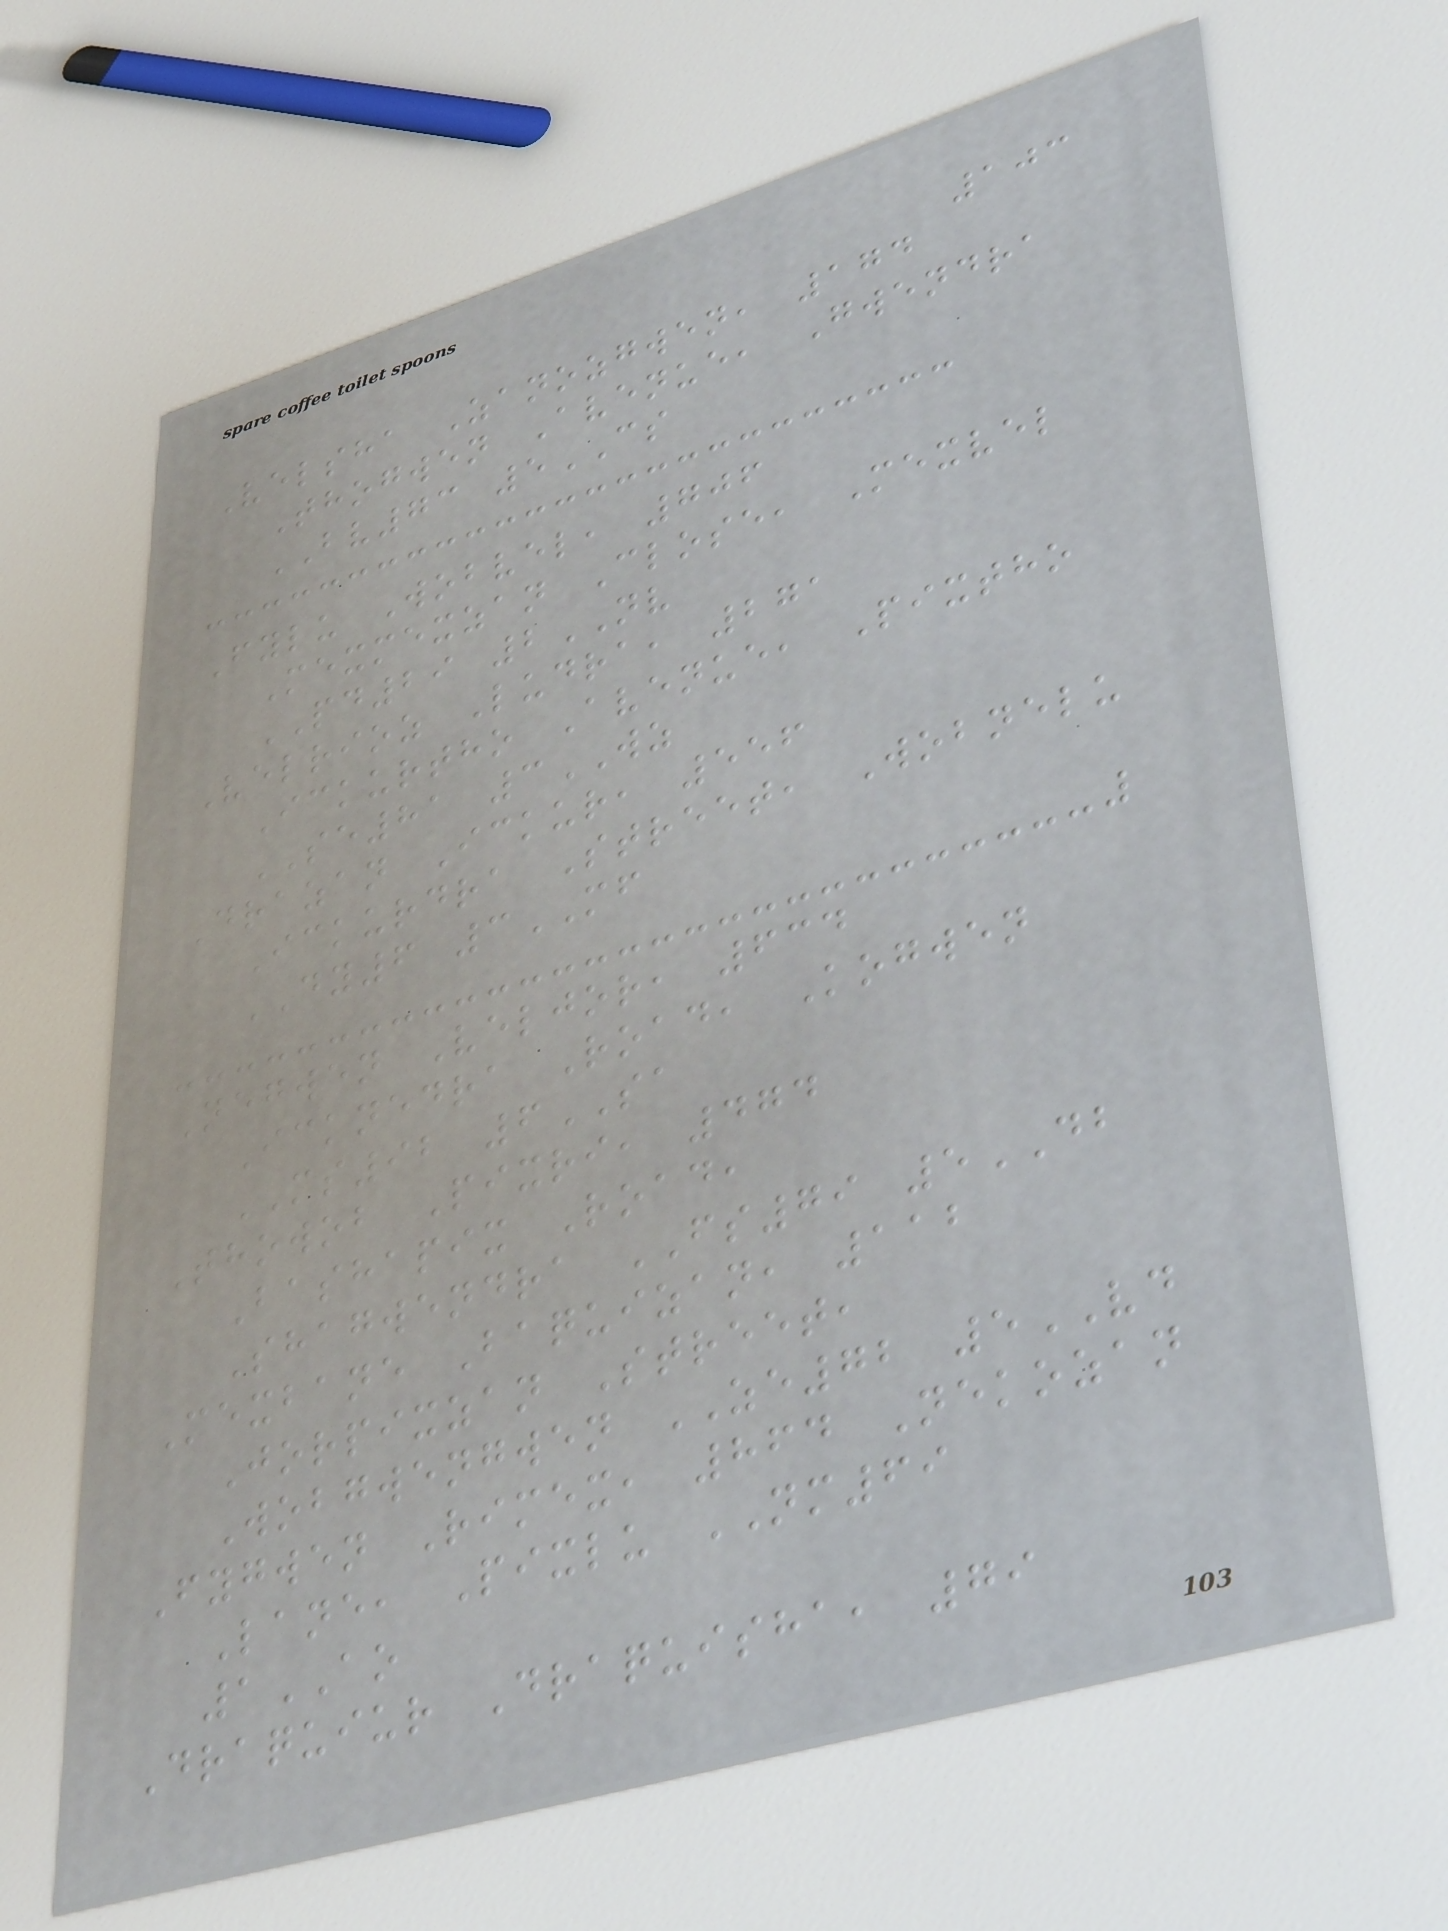103
Velsha Zanozgwen, 174
Thogwen Avenue, Gwendra
BV73 5CS
Fylu Wobvel, 706
Mexmexzan Close, Mexvel
PD29 2NV
Velrioz Ludra, 271
Ickurtho Avenue, Pixtho
SE81 3WZ
Drazan Ickur, 556
Ickurdra Street, Wobnelu
DY6 3MF
Negwen Veljor, 634
Icknedra Road, Kogwen
MS92 6SA
Thowob Pixri, 474
Bashapix Road,
Shagwendra FS79 5DB
Mexbane Baquizan, 112
Jorpixzan Street,
Wobgwengwen ZE72 5VD
Fygwen Rimex, 864 Nekozan
Lane, Pixlu NM69
1AO
Draquiur Draquisha, 79
